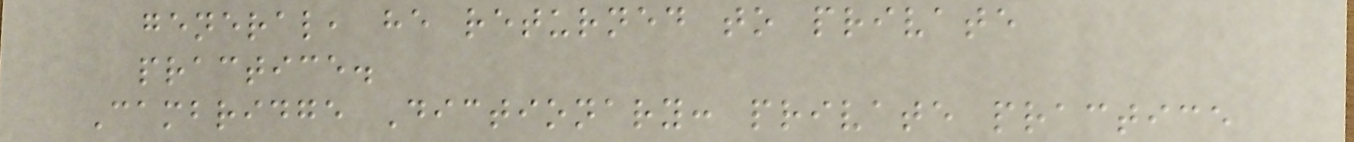general, he returned to private
practice.
Cambridge Dictionary: private practice
